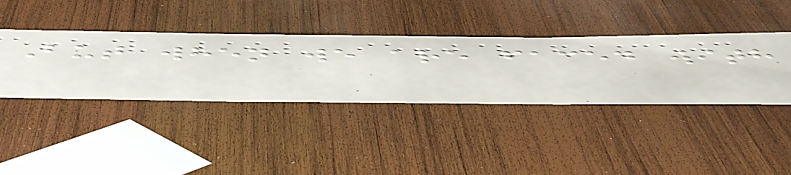But when we are faced with
